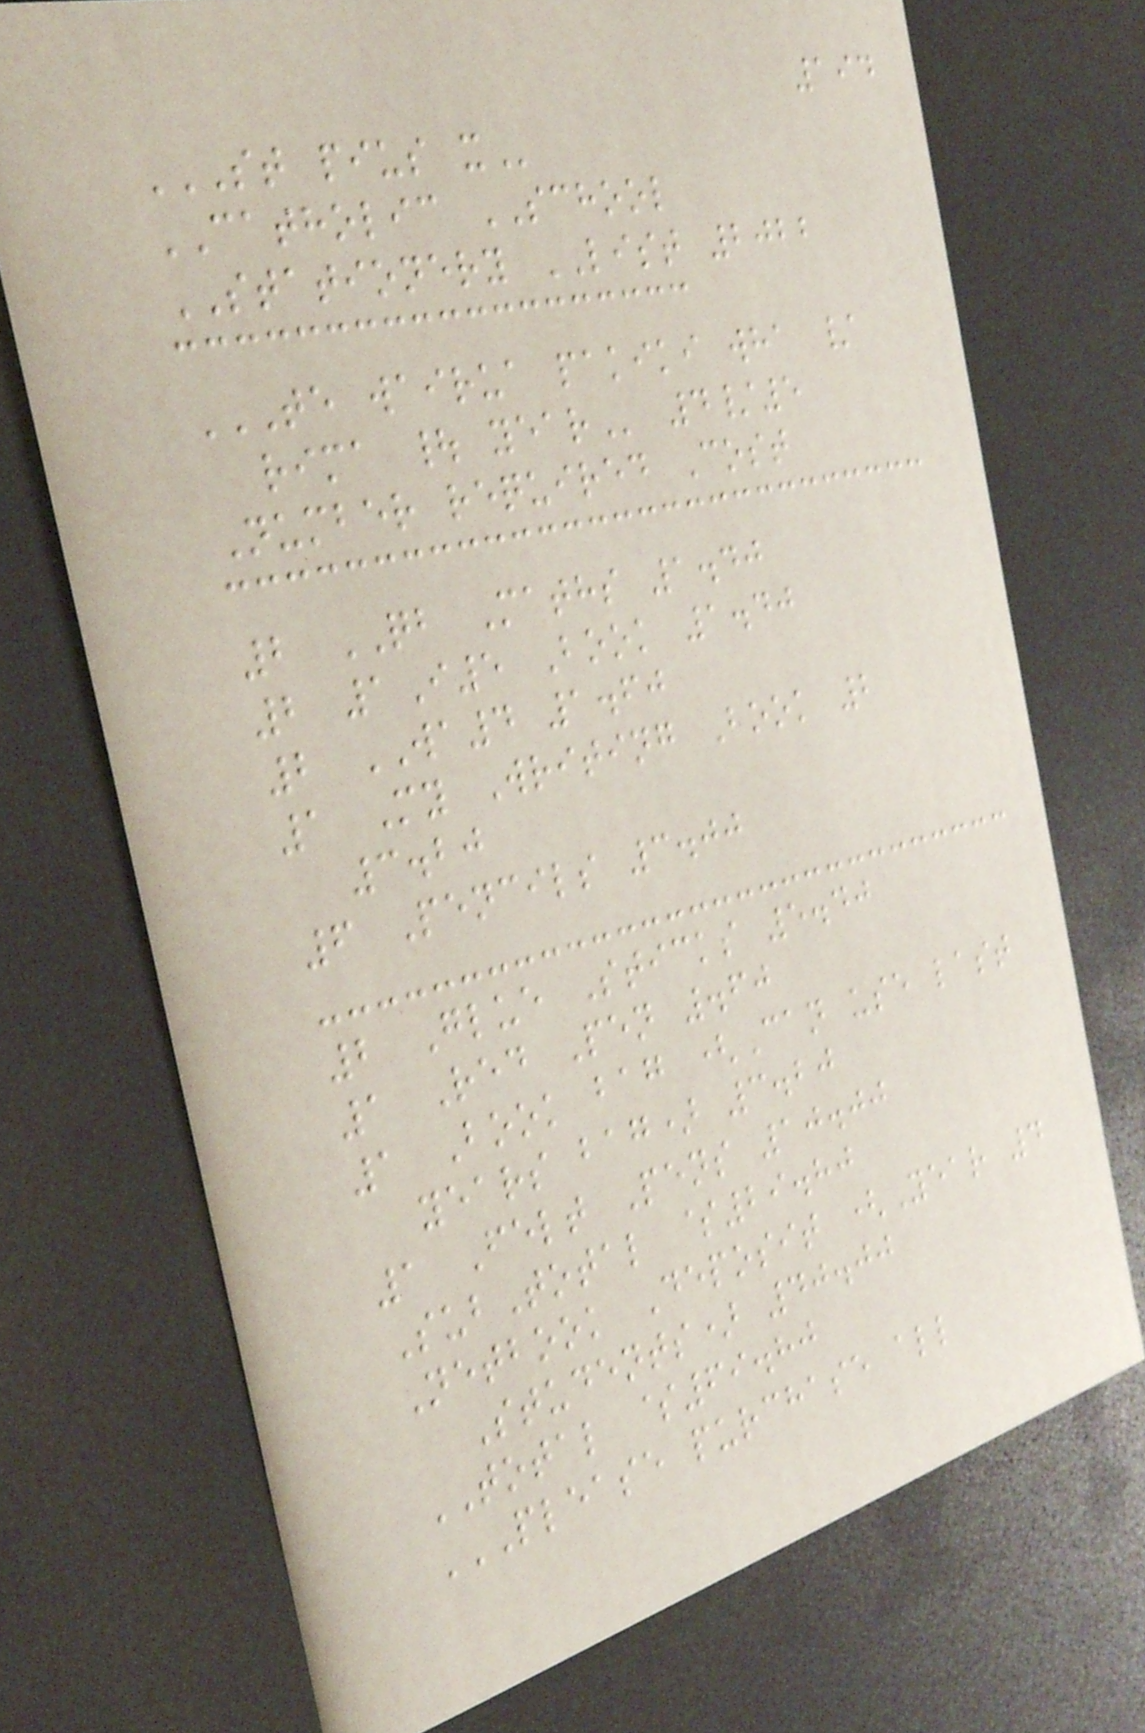194
ST PIUS X
CATHOLIC SCHOOL
STATIONERY LIST 2022
TE WAIRUA PAKIKI WHA /
RIMA | YEAR 4/5
Number required Cost
2 QB Maths 1.40
2 1I5 Book 1.40
2 WA4 1.60
1 My Writing Book 2
3.20
6 Pencils 3.00
2 Glue Sticks 5.40
1 Red Pen .60
1 Book bag (Can use last
years bag) 3.20
1 Felt Pens 10.00
SubTotal $29.80
Netbook Deposit (Year 4
Students) 40.00
TOTAL $69.80
PLEASE PURCHASE ALL
